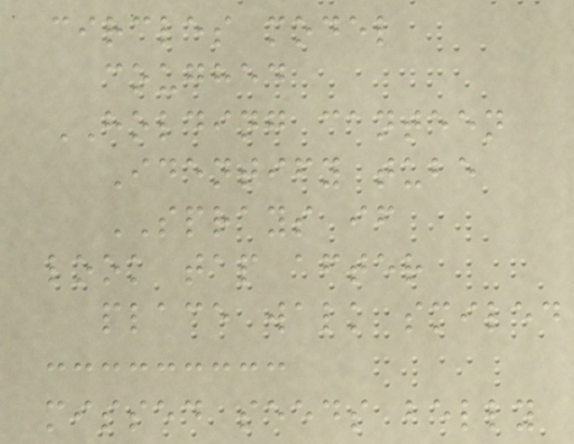circles model
coughed
HOLDING canteen
Identify tube
SPRAYS if
look tap after
place walk smiled
missed seeds belly
